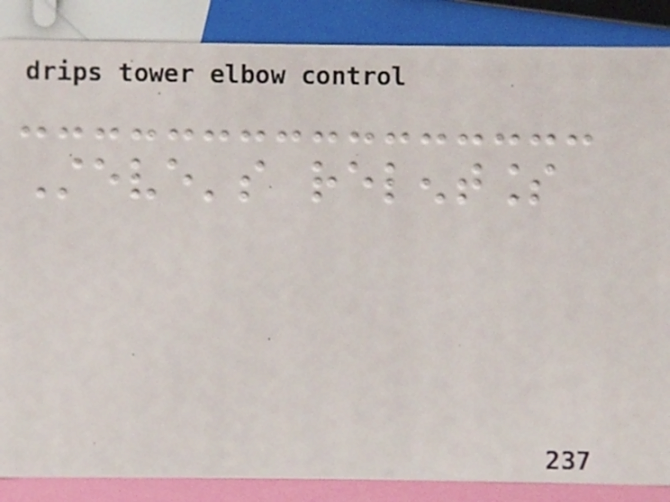Steve's relentless
